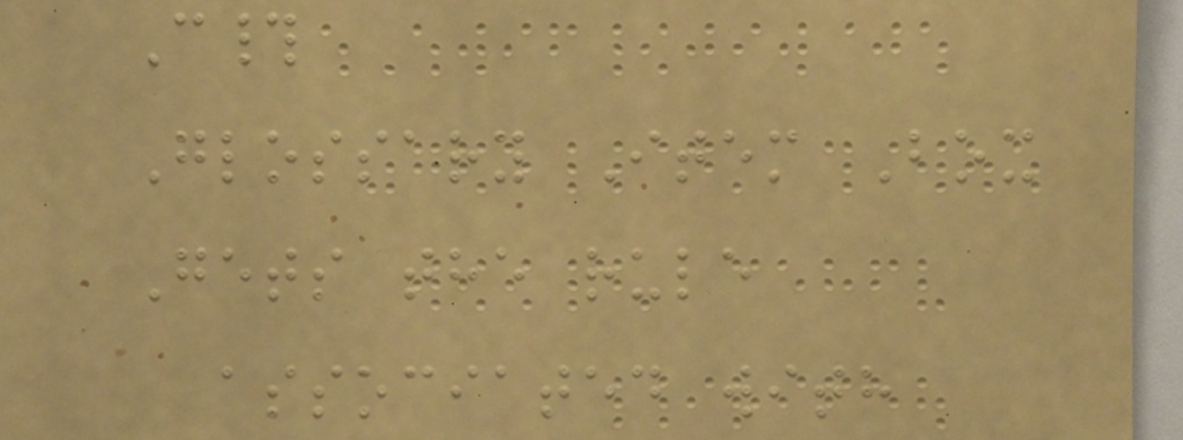C#
Glossary Item Box
Gets the rule
associated with
